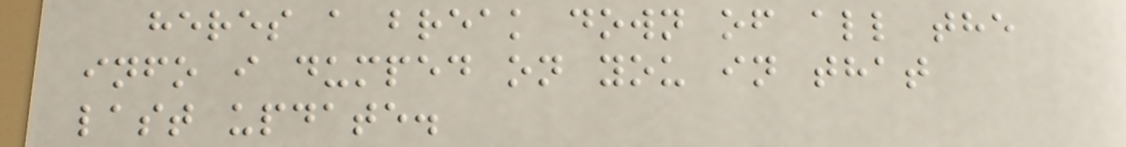heres a break down of all the
info i dumped on you in that
last update.
